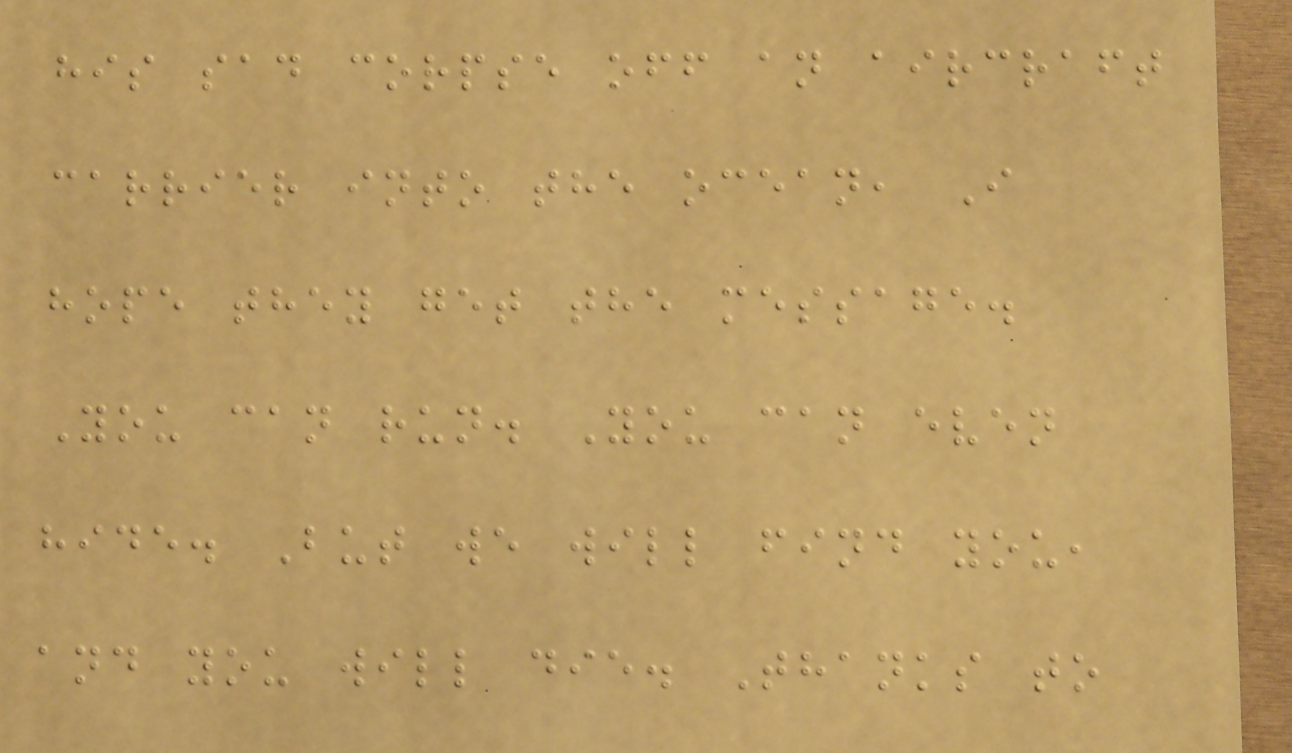his sad corpse off an aircraft
carrier into the ocean, I
hope they get the message.
You can run. You can even
hide. But we will find you,
and you will die. Thanks to
